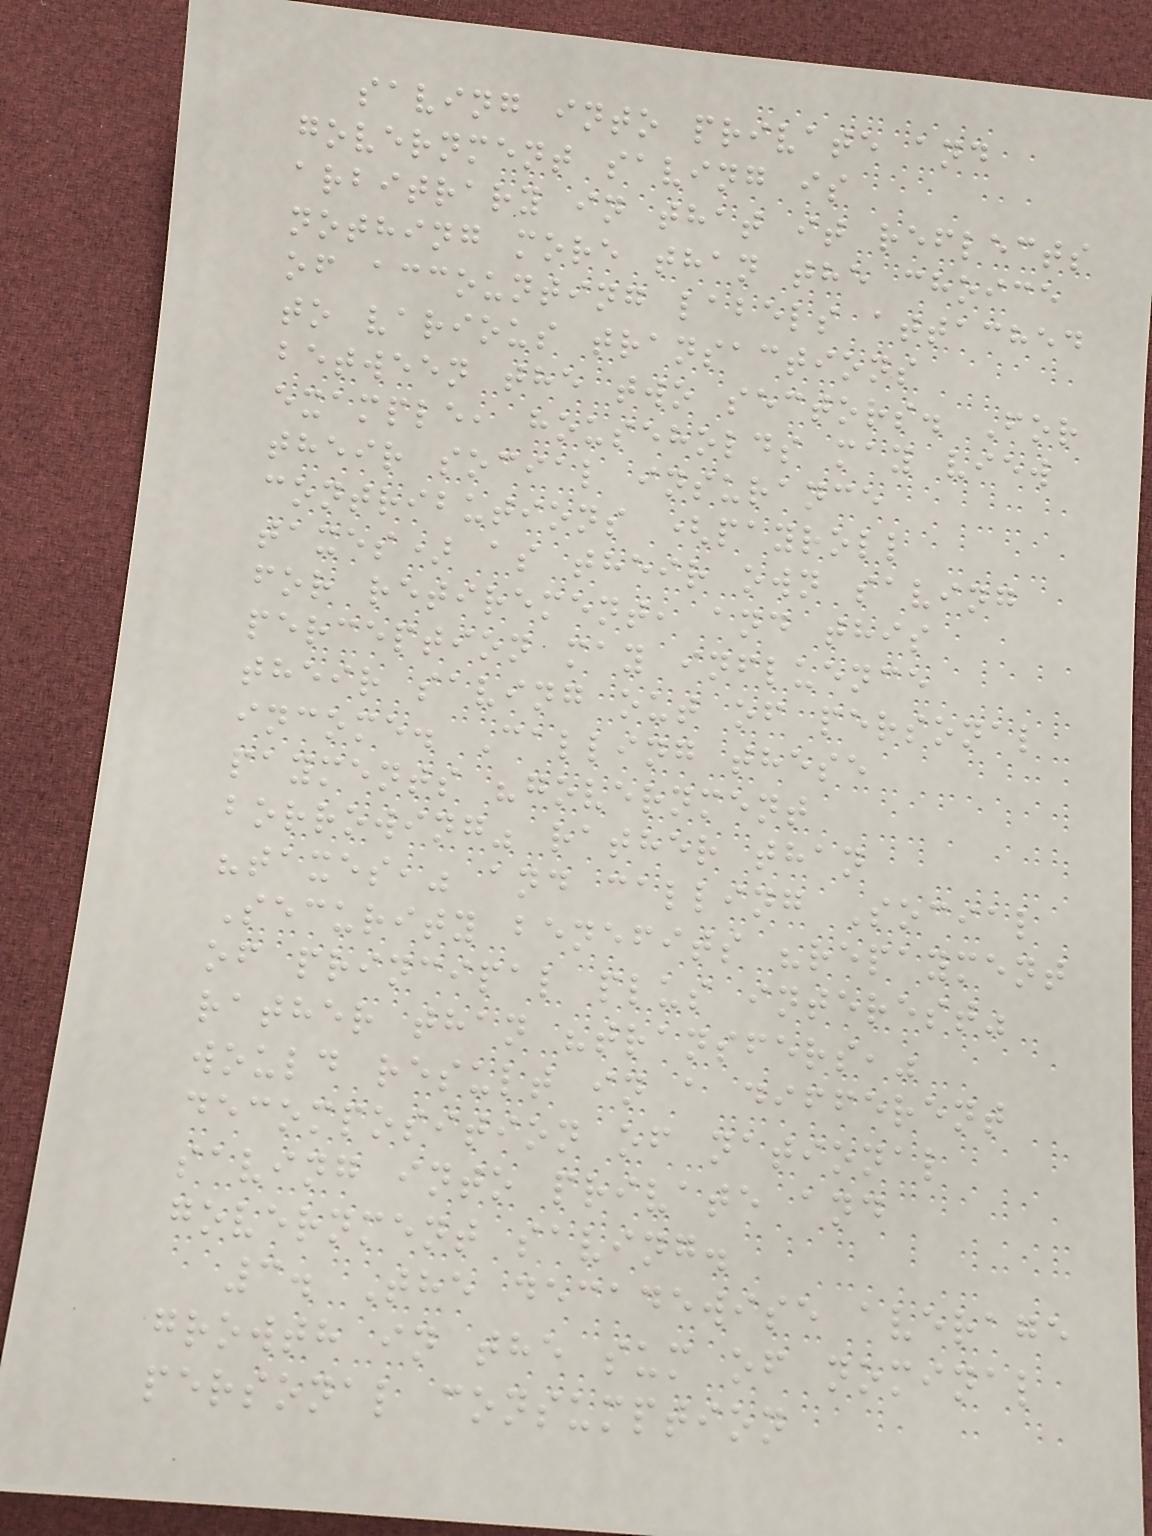saving into private and
government saving is
arbitrary in that it reflects
nothing more than the choice
of accounting labels attached
to various transactions
between the two sectors. For
example, households may view
their social insurance
contributions (payroll
taxes) as their own saving
for retirement, and this
perception may influence
their saving out of personal
income. Calling these
payments "government
borrowing" rather than
"taxes," and calling Social
Security benefits "repayment
of principal plus interest"
rather than "transfers,"
would result in a different
decomposition of national
saving into private and
government saving.
3. The decadewise average
growth in the sum of nominal
personal consumption
